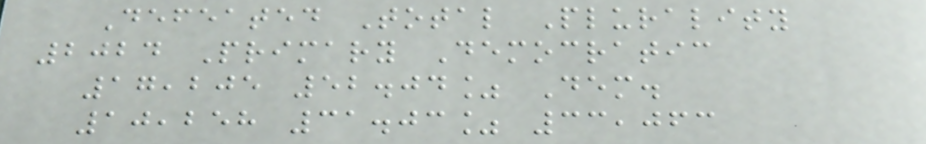Defeated Total Plurality
2024 Primary Democratic
17,205 52.04% Dem.
10,258 31.03% 33,063
